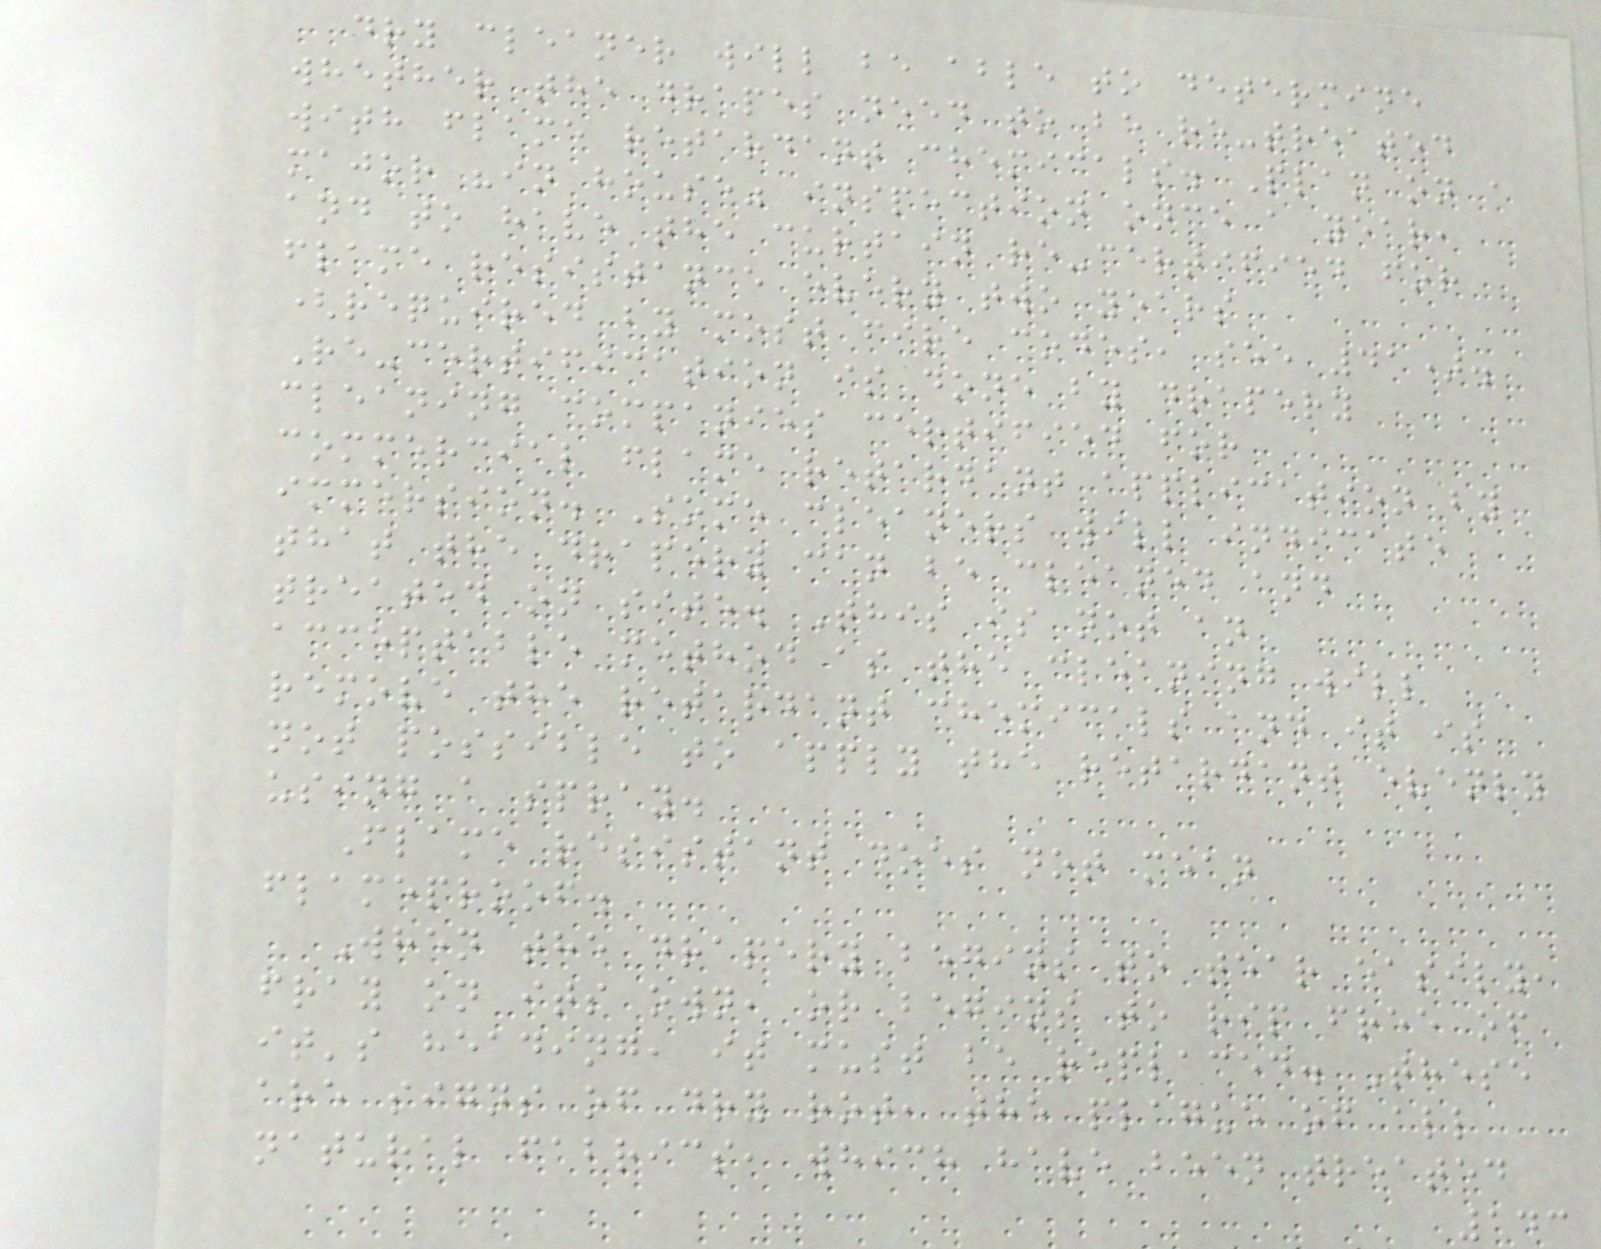dry cleaner will be able to determine
whether the drapes need to be re-treated
with flame retardant chemicals. Plan on a
major "in house" inspection once a year,
and to have the curtain re-certified for
flame resistance every two years
(required by most fire codes, see 41).
Re-certification is done by drapery
cleaning companies certified for
commercial flame retardant application by
immersion. Some cleaners will indicate
that the drapery can be cleaned and
treated on site. This is not an
acceptable method as the cleaning will
remove the retardant chemicals and it is
not possible to apply the retardant evenly
using a spray.
Flame resistant does not mean
flameproof.
When the drapery begins to tear easily,
fray on its own, or begins to rip free of
it's heading, it must be replaced. These
are signs of dry rot, the plague of all
natural fabrics, which have been treated
143
